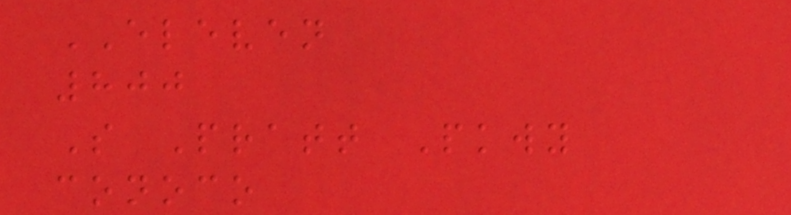ELEVEN
800
S Pratt Pkwy
conoco
